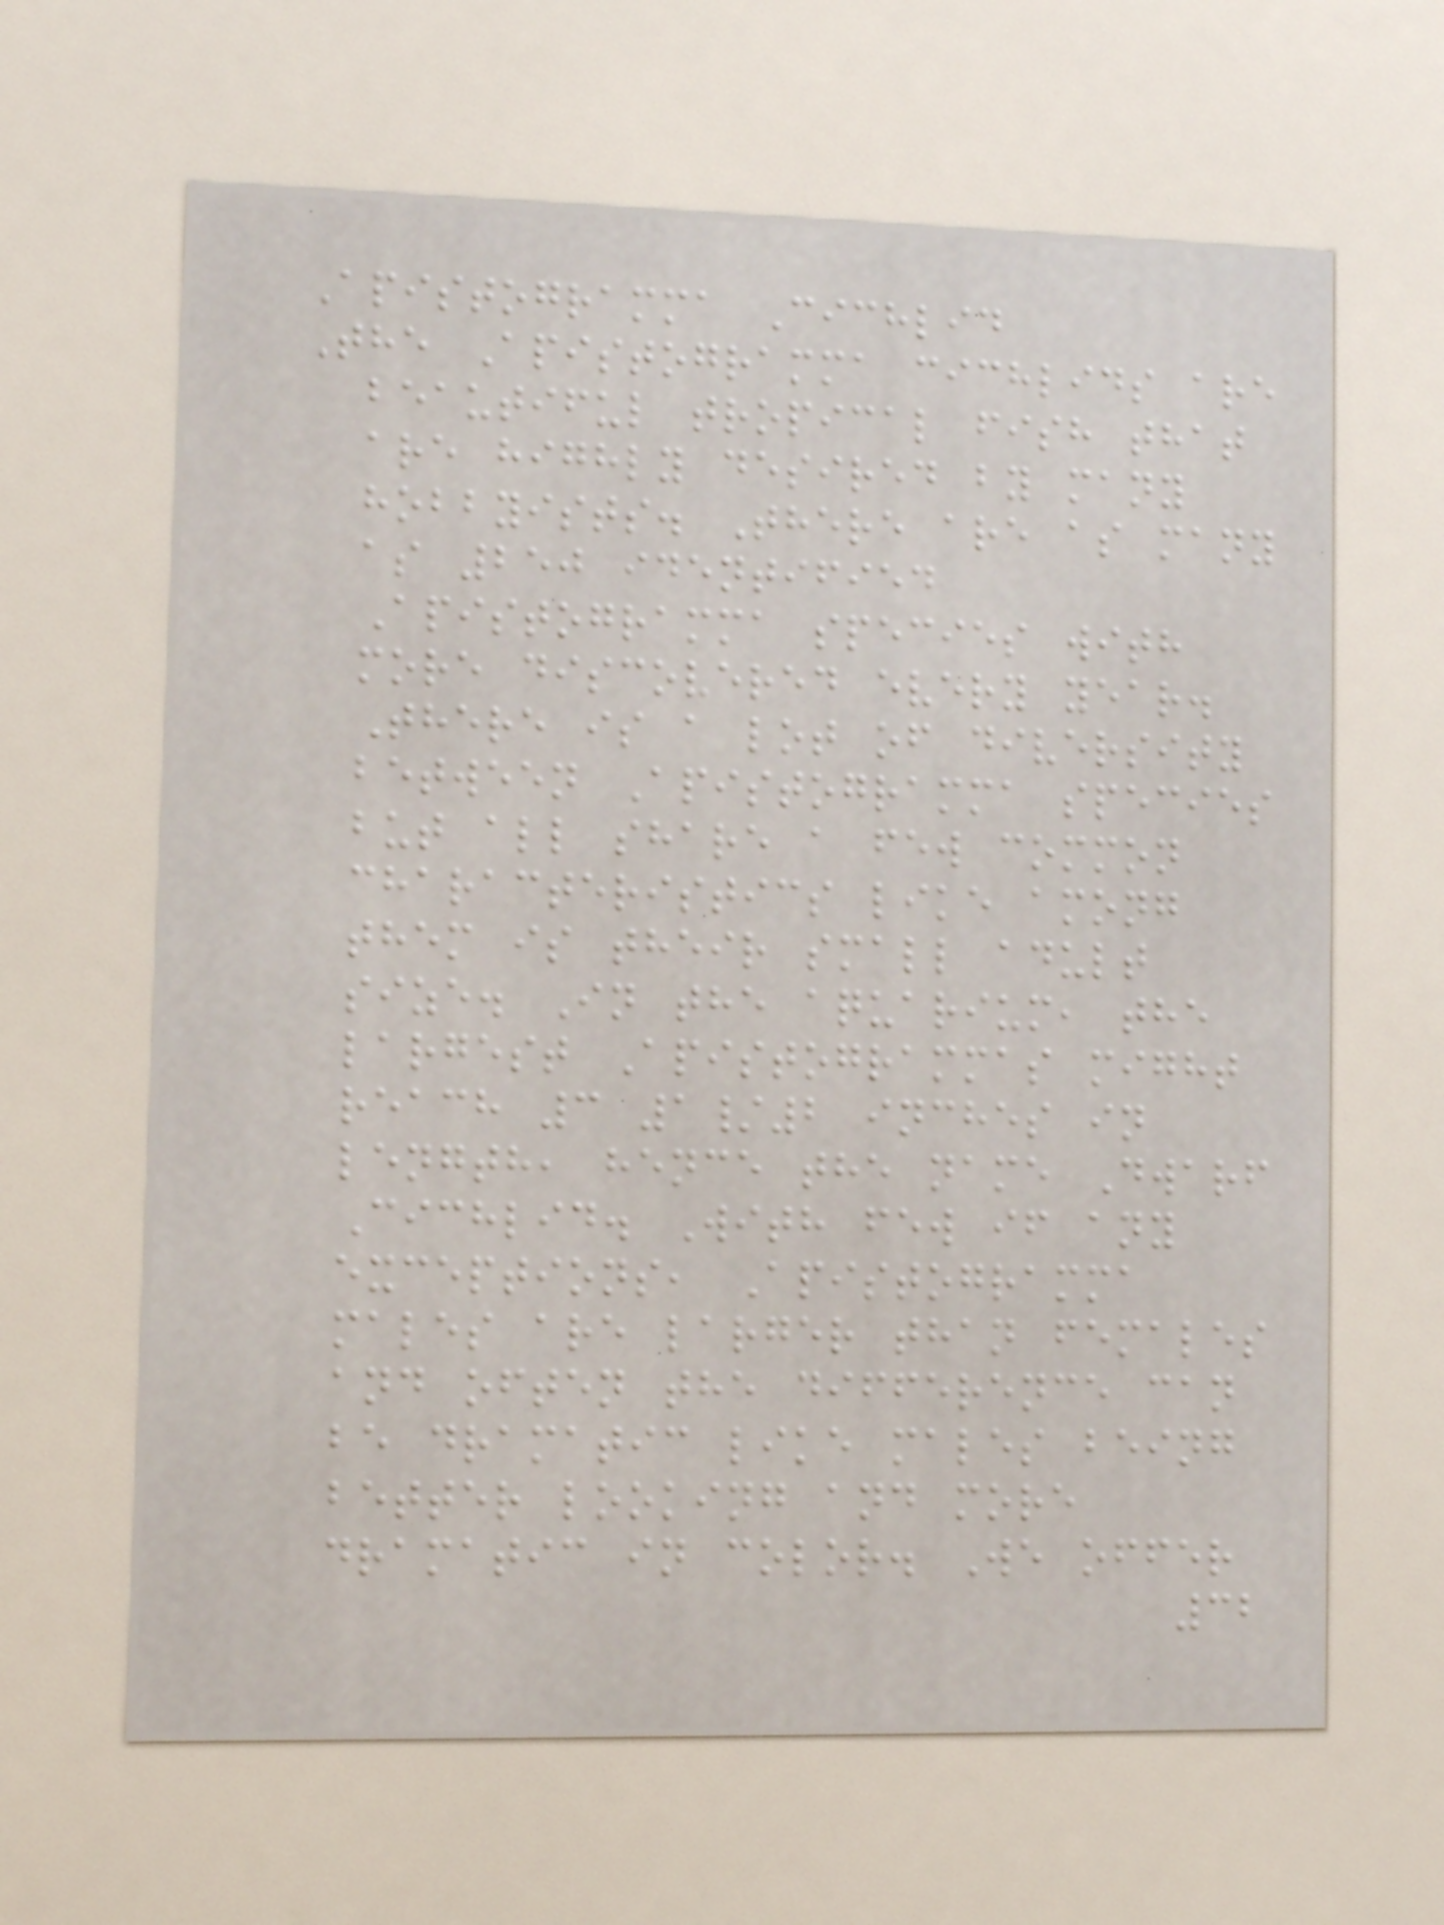Apistogramma Cichlid
The Apistogramma cichlids are
beautiful tropical fish that
are highly desired by many
hobbyists. There are as many
as 250 identified
Apistogramma species with
more discovered every year.
There is a lot of diversity
between Apistogramma species
but all share a few common
characteristics like among
them is their small adult
size. In the aquarium, the
largest Apistogrammas might
reach 3 1/2 inches in
length, hence the name Dwarf
Cichlid. With few if any
exceptions, Apistogramma
males are larger than females
and often the difference can
be dramatic like males being
better looking and more
dramatic in color. We offer
32
